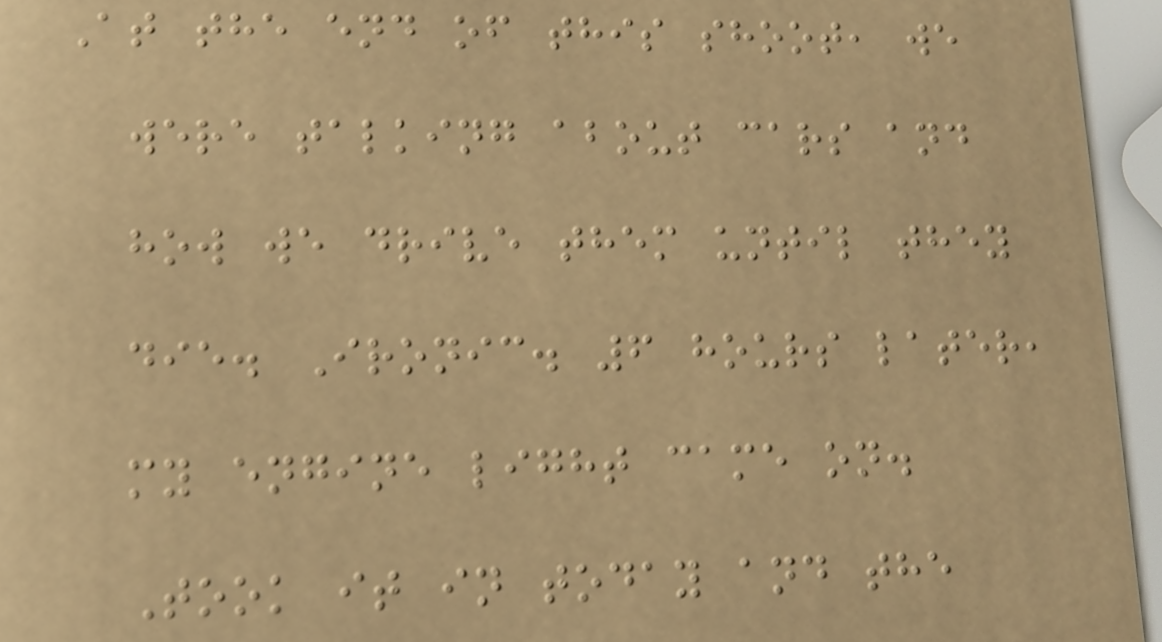At the end of this shoot, we
were talking about cars and
how we drive them until they
die. Ironic. 6 hours later,
my engine light came on.
Took it in today and the
